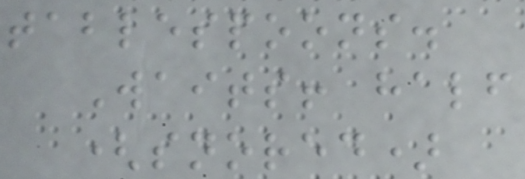tablespoons.
Waits! half
(snored)
